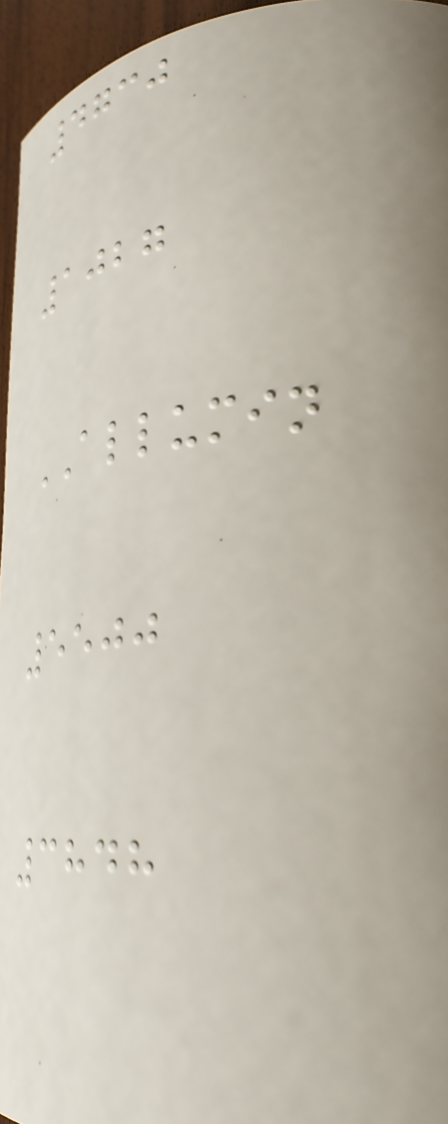4730
1027
ALLUMIN
5500
3848
